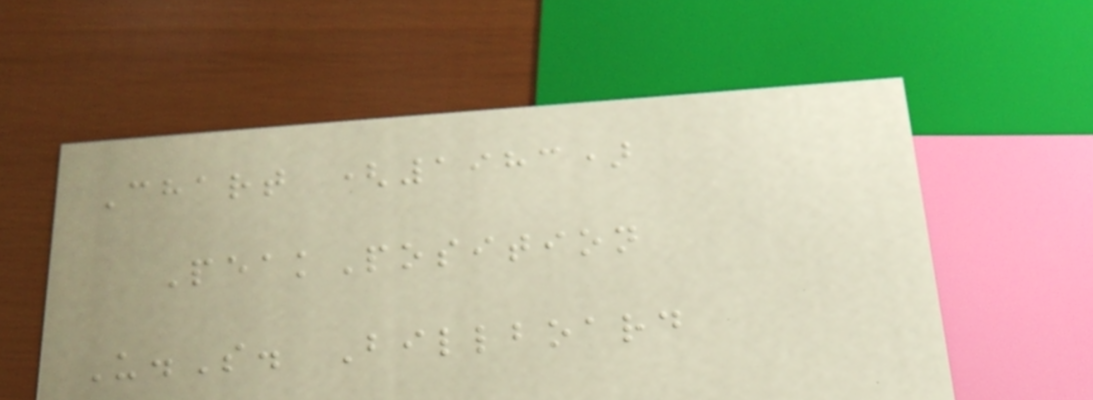Chart (1983)
PeakPosition
U.S. Billboard
